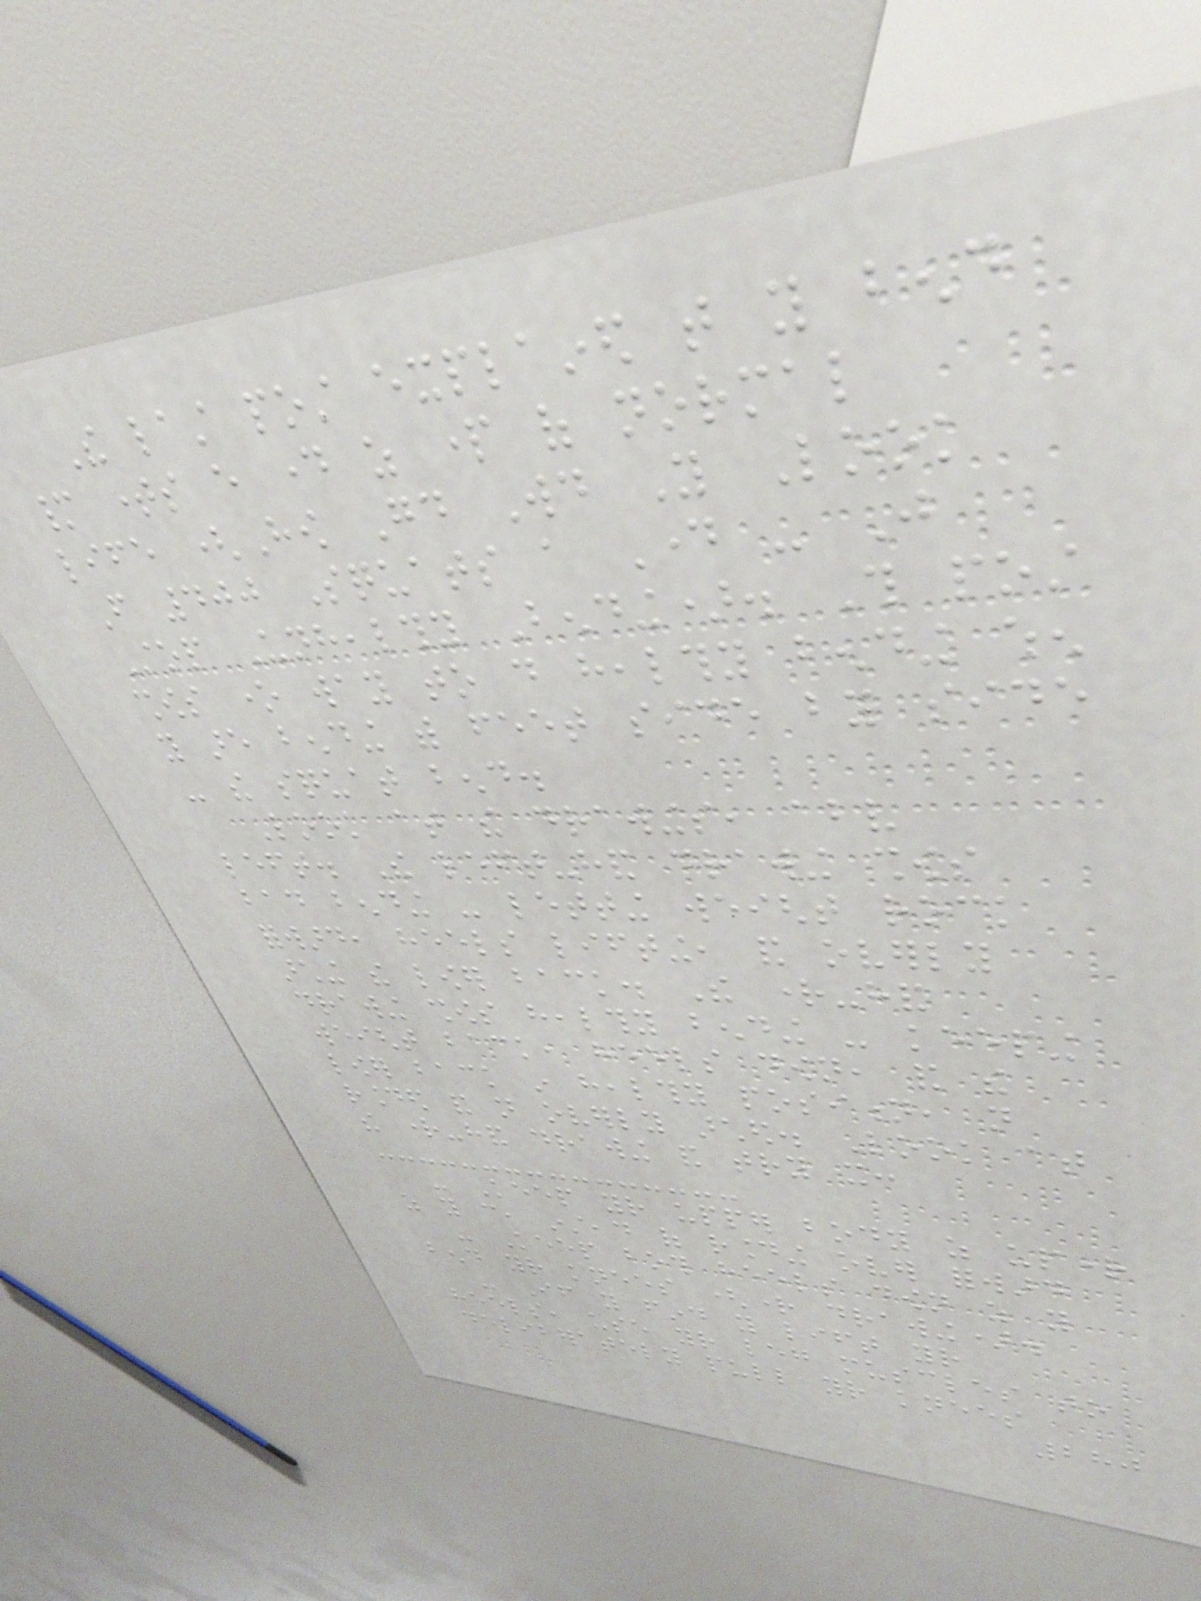The last post explained that you bend
many times every day as part of normal
life (How Good Would You Look
From 400 Squats a Day - Just
Stop Unhealthy Bending). This post
shows one way to do healthy bending when
you are bending with feet side by side
- the squat bend.
Look at the drawings, above
left. The left-hand drawing shows
bad bending - letting weight rock
forward, heels lifting, and overly
arching the lower back. The right-hand
drawing shows healthy bending - keeping
weight back, heels down, and the
lower back in healthy position, not
rounded and not overly arched. Look at
the right-hand drawing and try it:
- Keep your upper body as upright
as you can, instead of rounding over forward
- Keep both heels down as you
bend your knees (right drawing).
- If you find you lift your
heels, use your leg muscles to
deliberately pull your knees
280
